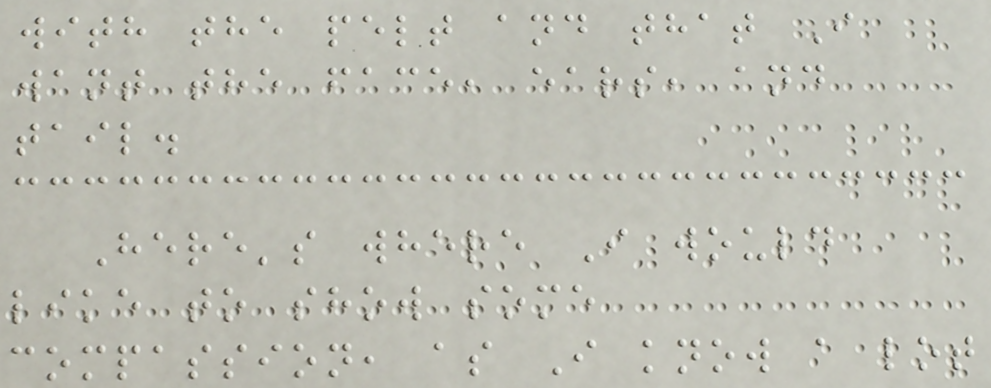with the pelt and that I
want the face, ears, and
tail.
Here's where I would
like to show some
compassion, as I know a lot
